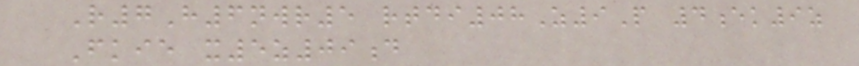R7H6nwr5 rtdi08Z9P 4ek9z
Fkie x5z09d
